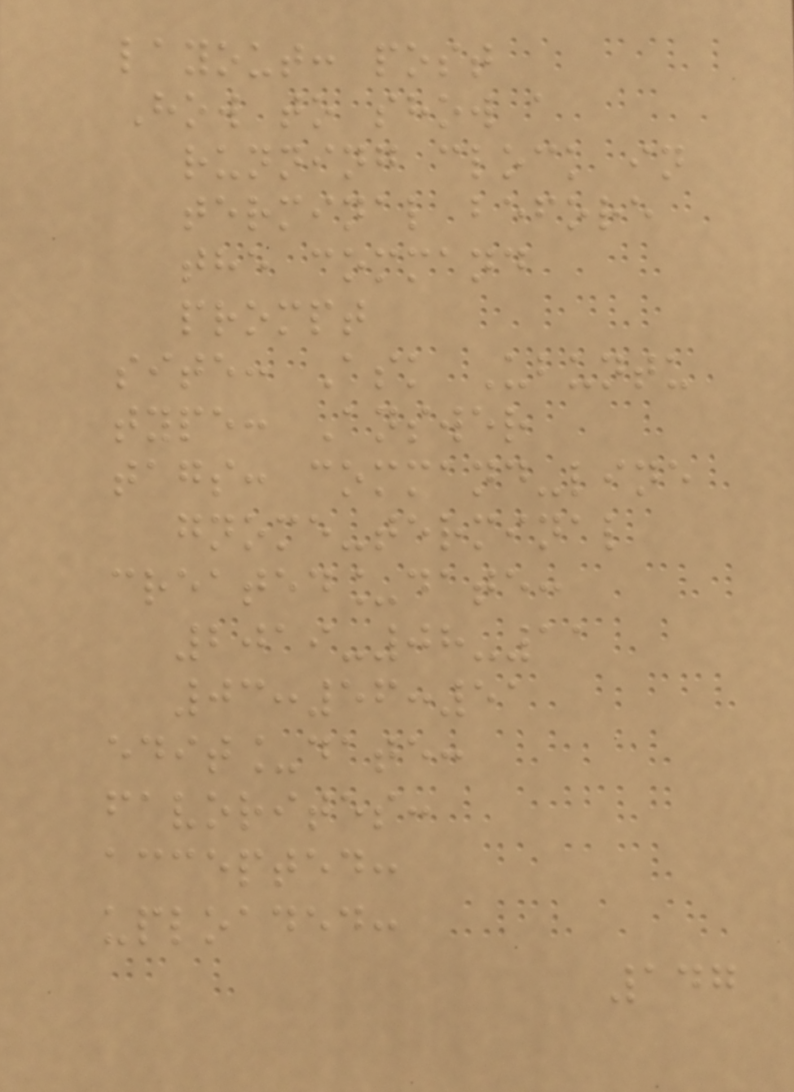layout: post
How to show a
running clock in
terminal before
the command
prompt
site: Ask Ubuntu
type: Answer
tags: command-line
gnome-terminal
created_date:
2019-08-11
03:56:51
edit_date:
favorites:
accepted:
uploaded:
147
